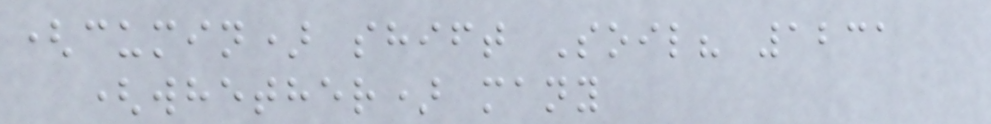(cumin) shift Soil? 1231
(whether) many
